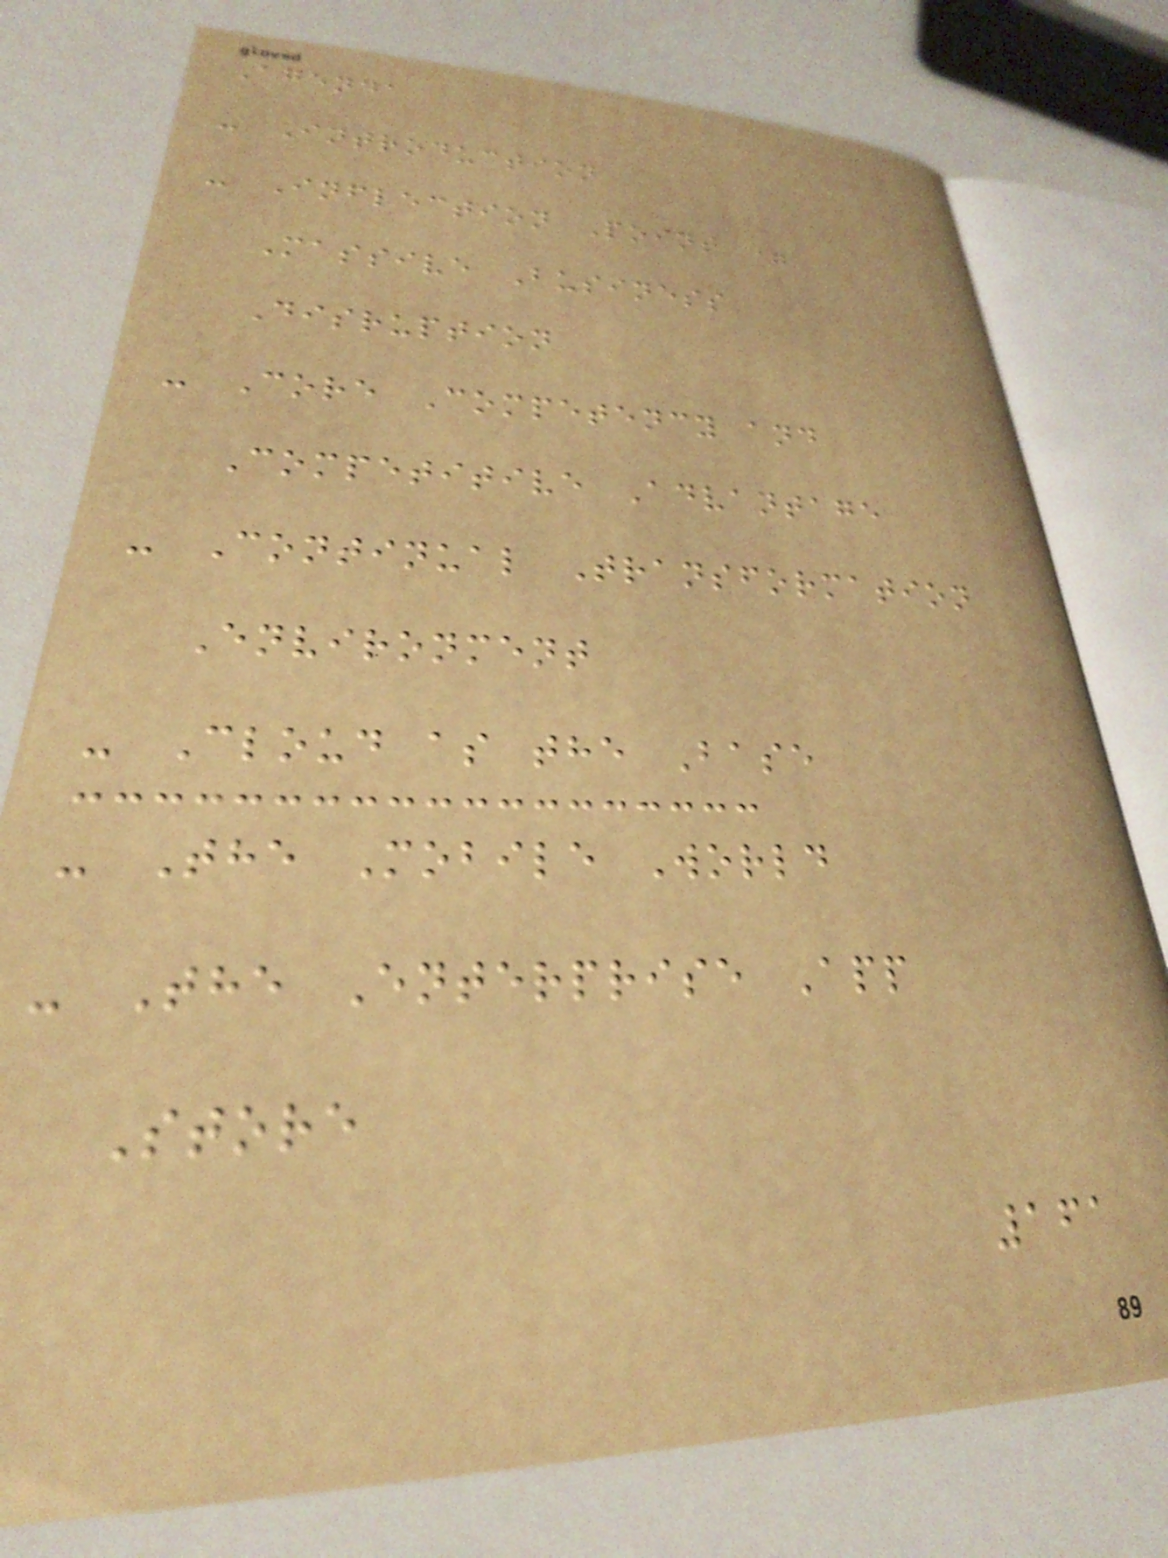Agenda
- Introduction
- Inflection Point =
Massive Business
Disruption
- Core Competency and
Competitive Advantage
- Continual Transformation
Environment
- Cloud as the Base
- The Mobile World
- The Enterprise App
Store
161
